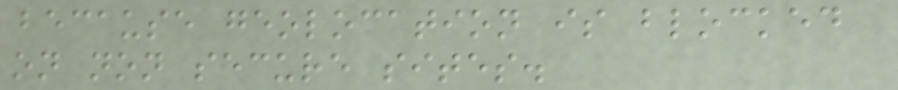because geolocation is blocked
on non secure sites.
